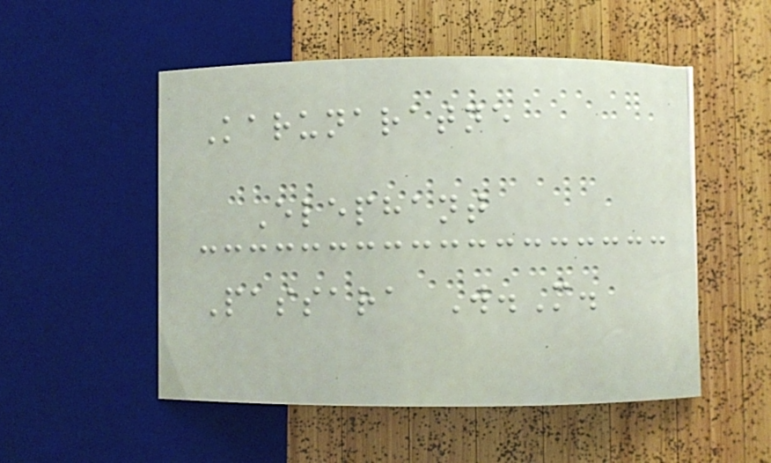Karunaratne
Elephant
Passara W.M.
